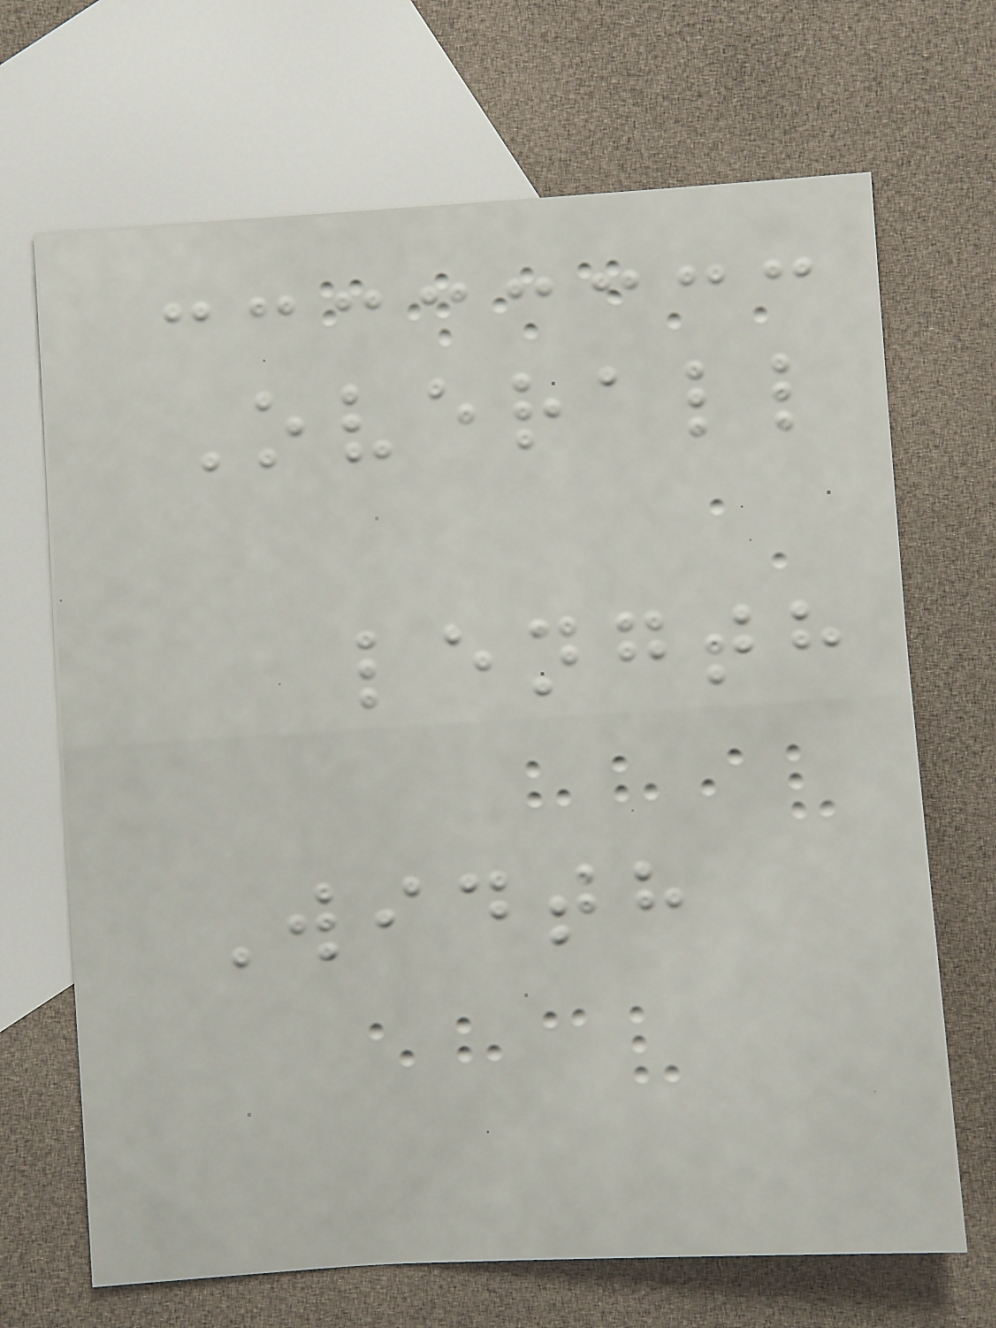Overall
length
Width
